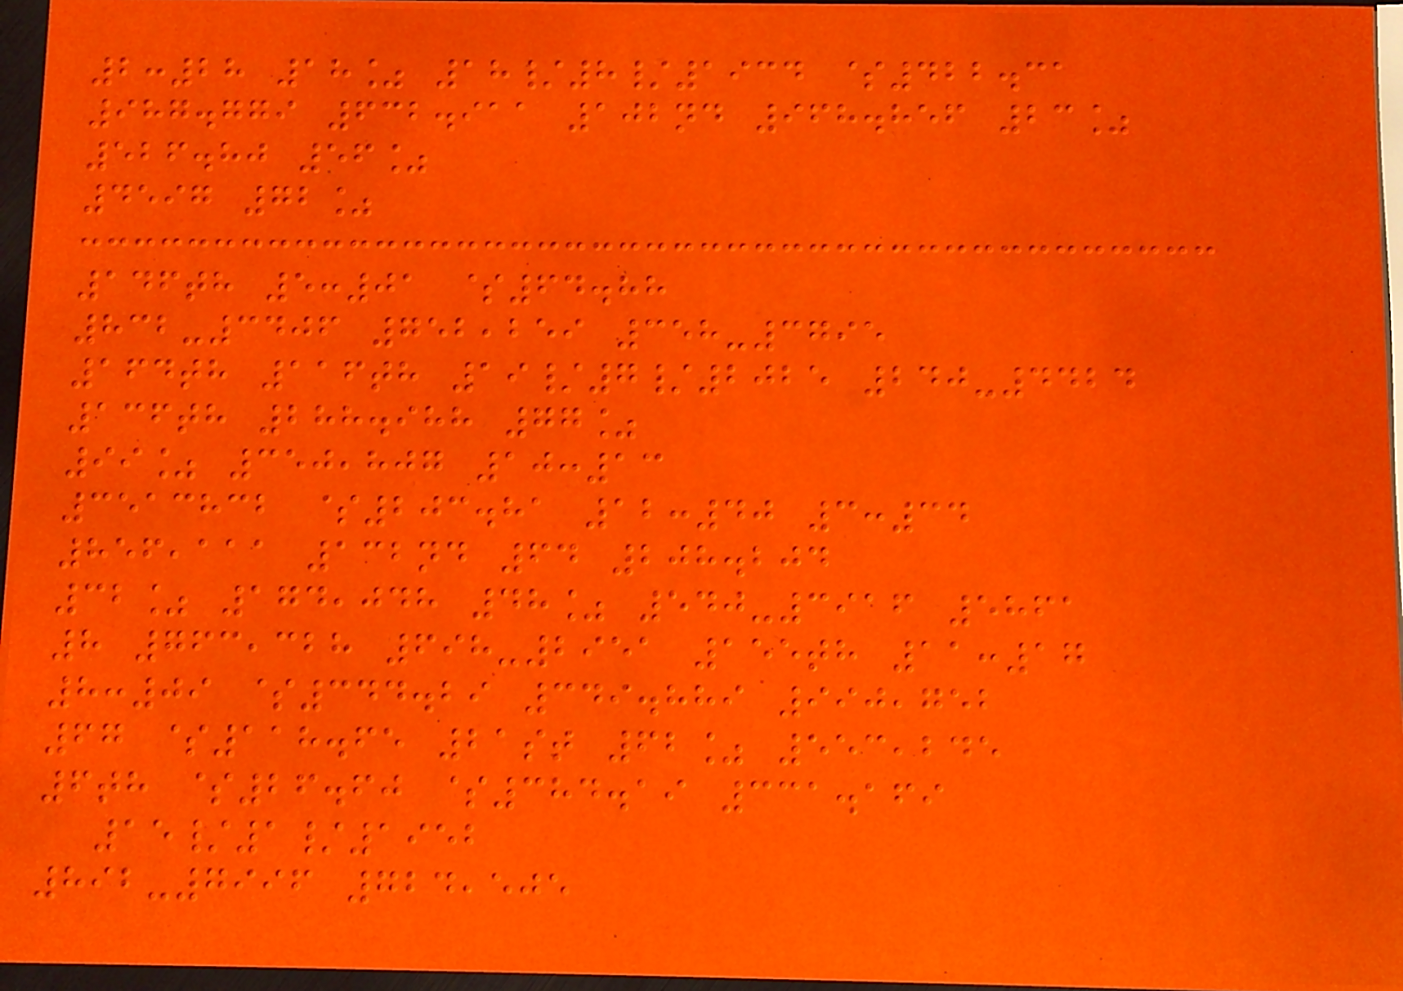2:28 18% 18/8/1934 $422.31
987.779 632.911 102nd 968.856 23%
526.80 56%
4597 72%
146th 5:01 $64.88
832-3406 752,259 358-3795
164th 116th 19/7/2025 240-4424
136th 288.988 77%
99% 350,807 10:13
3513832 $203.81 12:40 3:34
856,111 132nd 64 208.204
32% 174,048 48% 540-3916 5861
8 763,328 698-2951 155th 11:17
8:09 $344.29 349.889 990,752
67 $118.65 21st 62% 553,245
6th $26.60 $384.19 331.169
15/1/1952
892-7996 724,505
